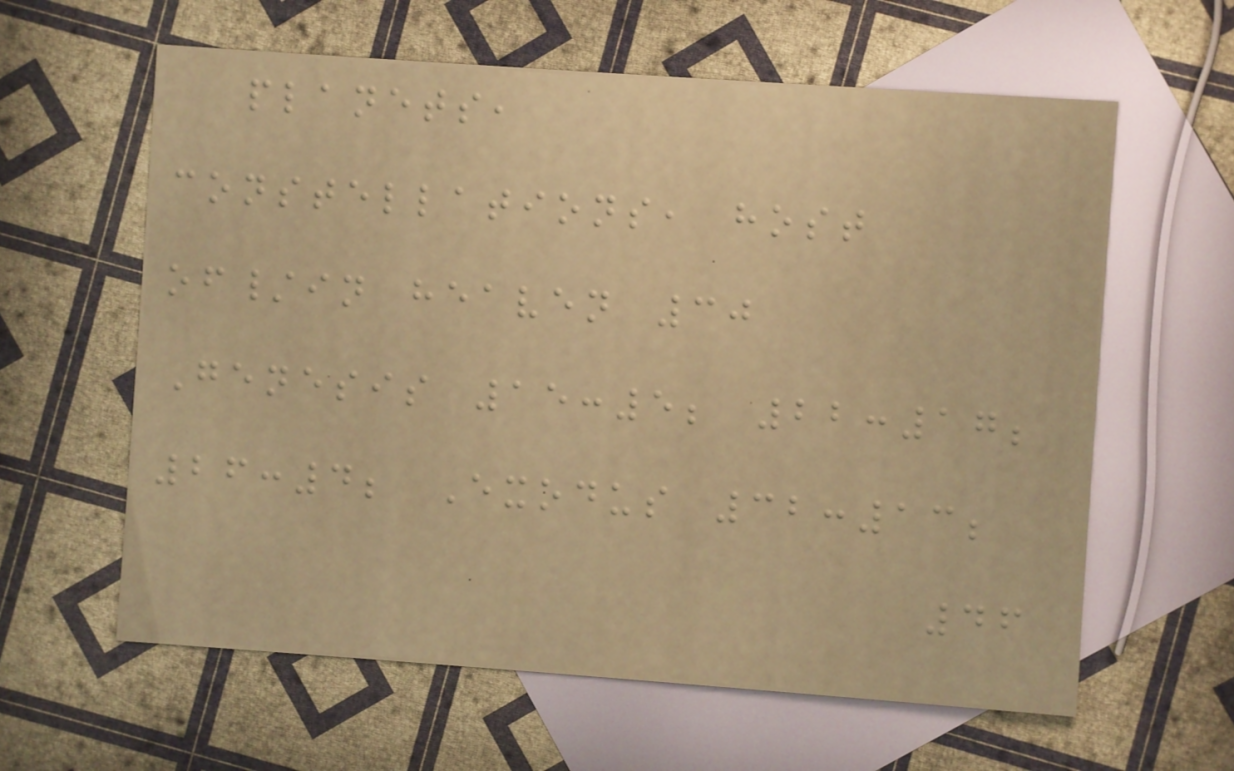planets,
constellations, host
of/in heaven 30
Genesis 15:5; 22:17;
26:4; Exodus 32:13;
46
